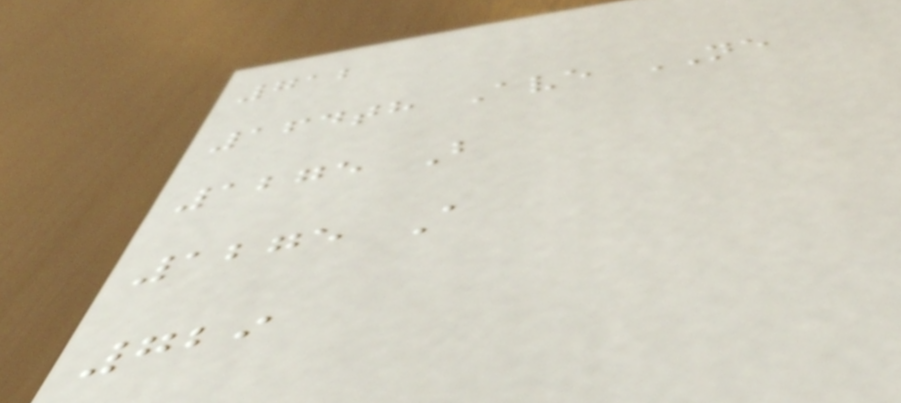712
164th Ave NE
1275 B
1275 A
729
